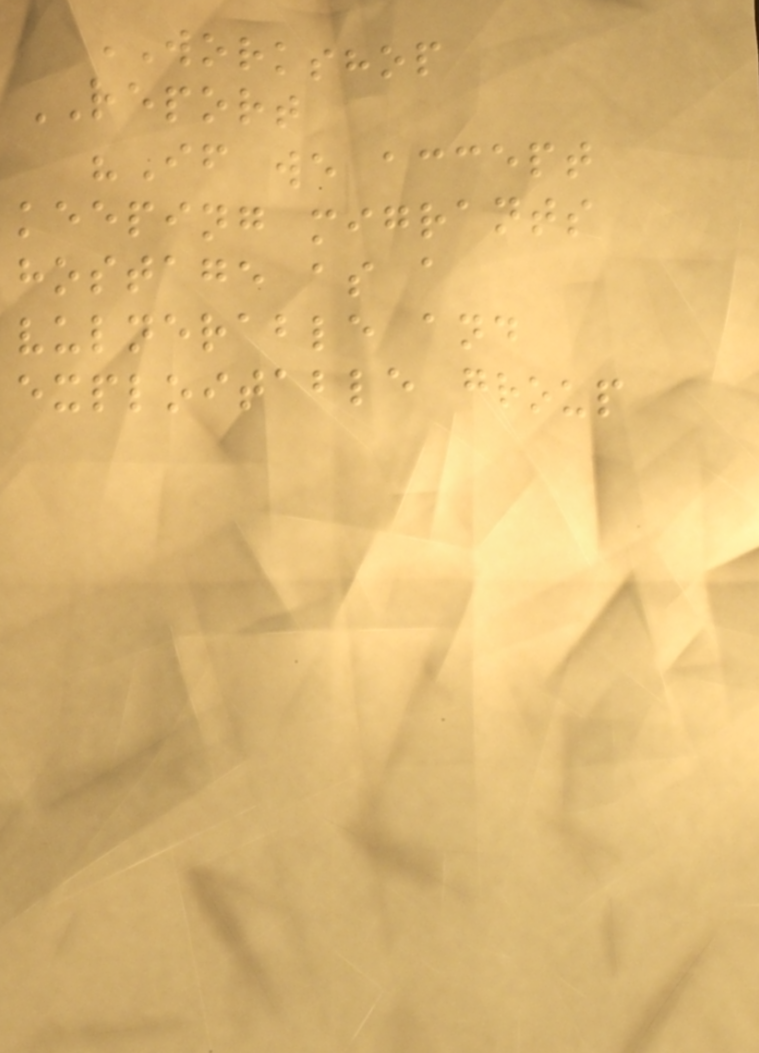WORKSHOP
REPORT
"If we accept
keeping migrants
hostage as a
vulnerable and
exploitable group
